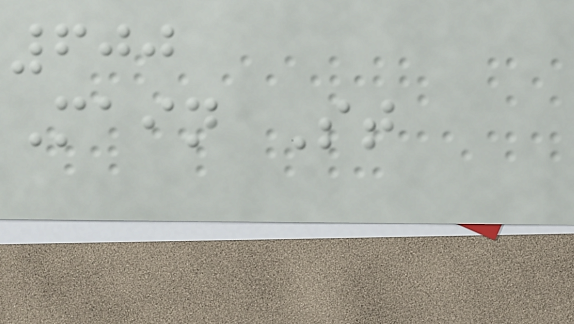600
Main St
